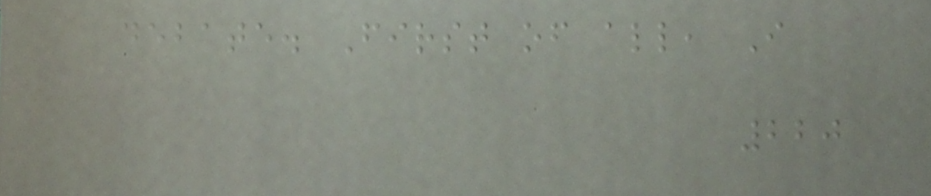debate. First of all, I
220
